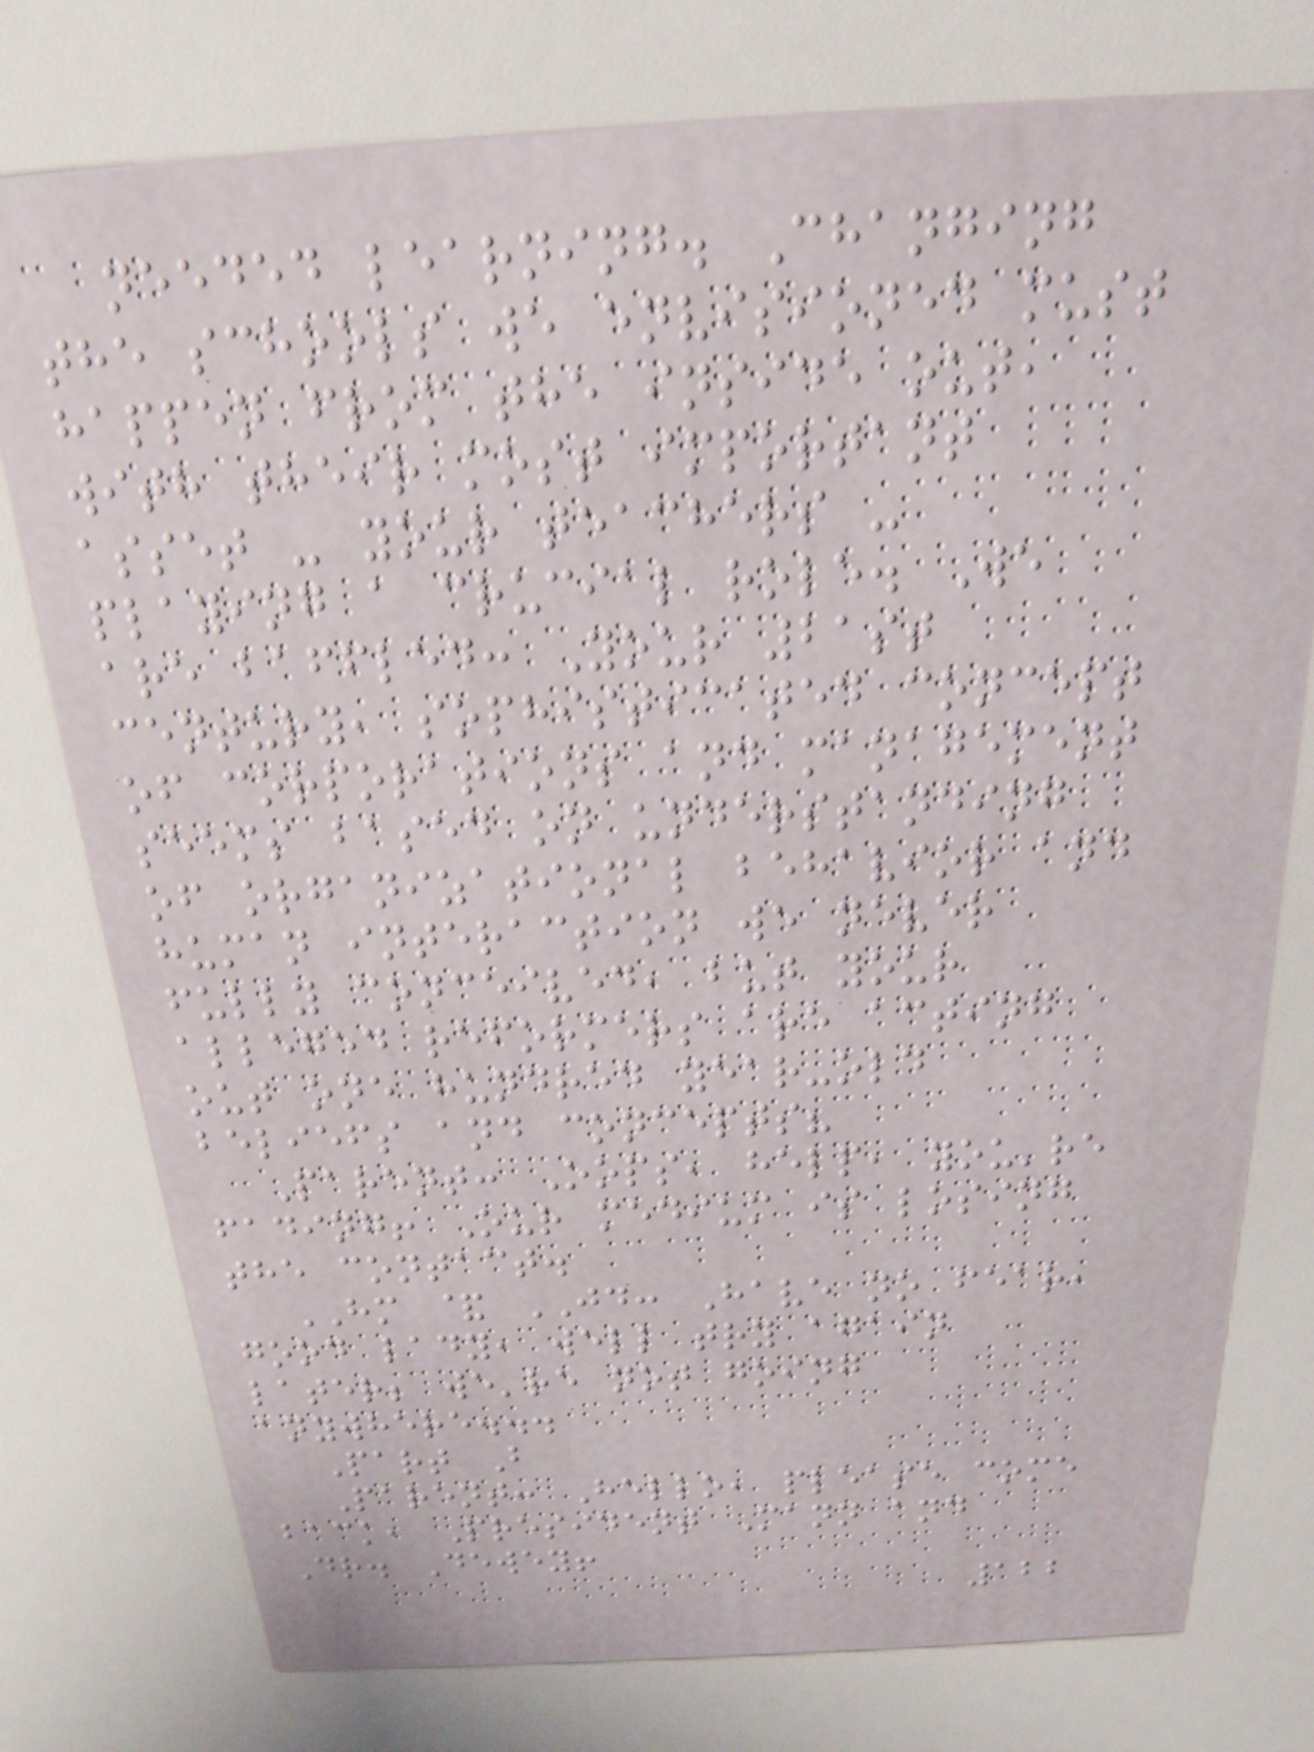needed learning. Changing
the schools we envisioned must
happen from the inside out,
with their most important
asset - your teachers -
playing a crucial role. We
are baffled: Your 21st
century, sophisticated concept
of corporations and management
seems based on understanding
of organizational behavior and
human interaction we never
fully conceived, but your
alleged reformers are acting
out one hundred year-old
beliefs and concepts?
Parent: Oops, help, you're
fading! Our medium is losing
the contact.
HM & JD: Have no fear,
good lady, well try again
later; we're not going
anywhere...
Part B
Parent: Hello, please come
back, President Mann and
Dr. Dewey!
122
